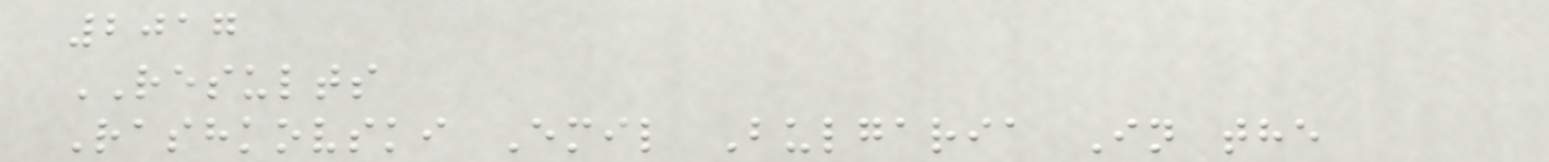2017
RESULTS
Rashkovski Emil Bulgaria In the
